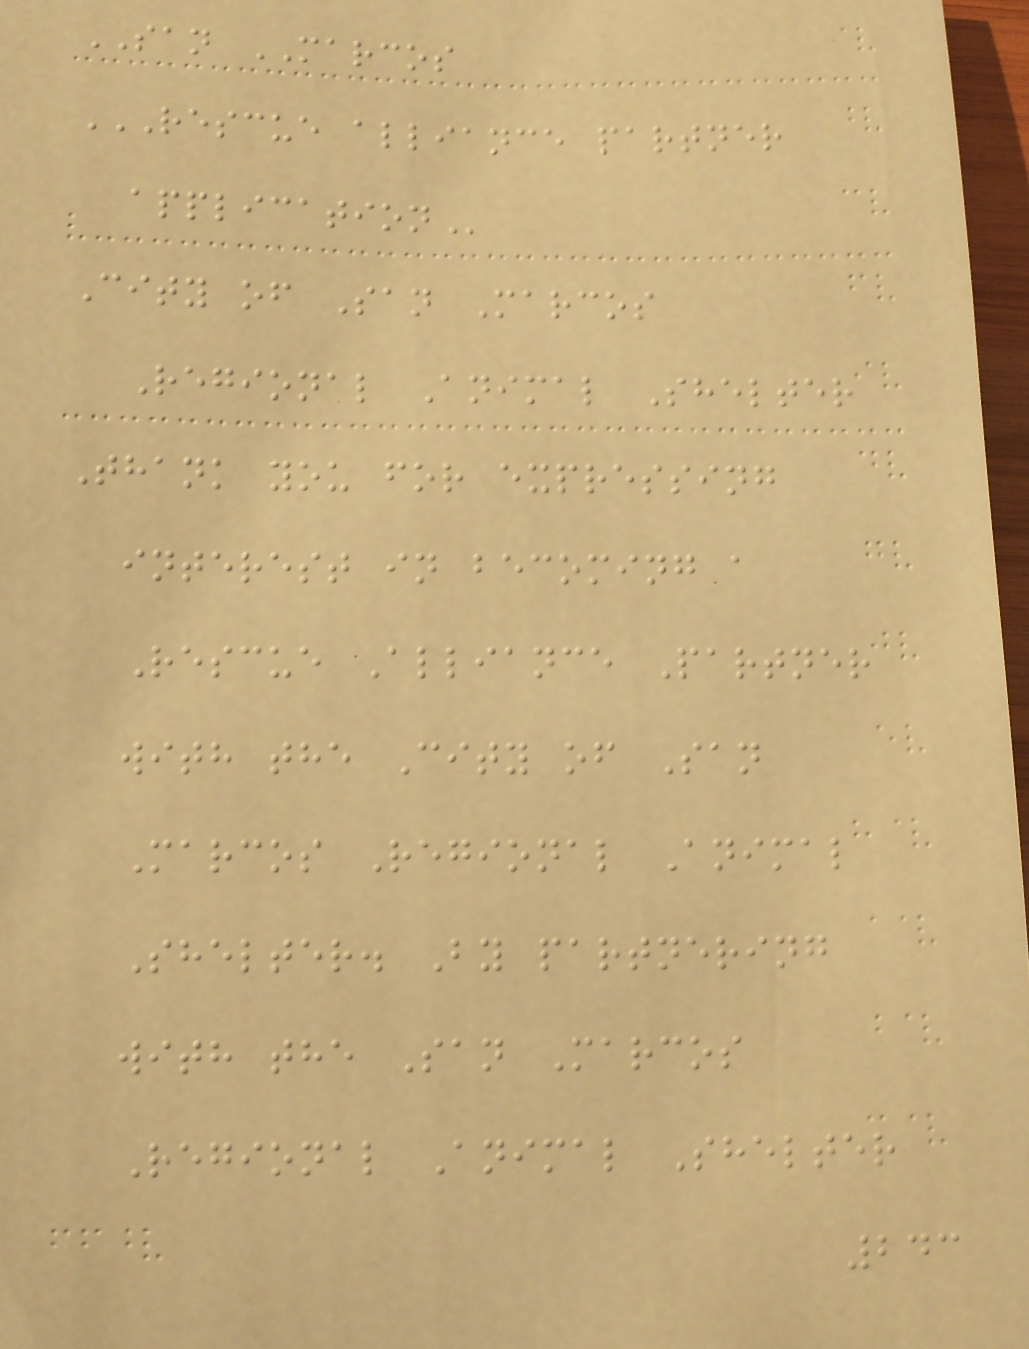SAN MARCOS
RESCUE ALLIANCE PARTNER
APPLICATION
City of San Marcos
Regional Animal Shelter
Thank you for expressing
interest in becoming a
Rescue Alliance Partner
with the City of San
Marcos Regional Animal
Shelter. By partnering
with the San Marcos
Regional Animal Shelter
243
